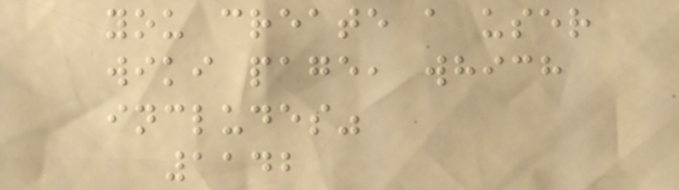you create a user
wiki page, which
includes"
1142
